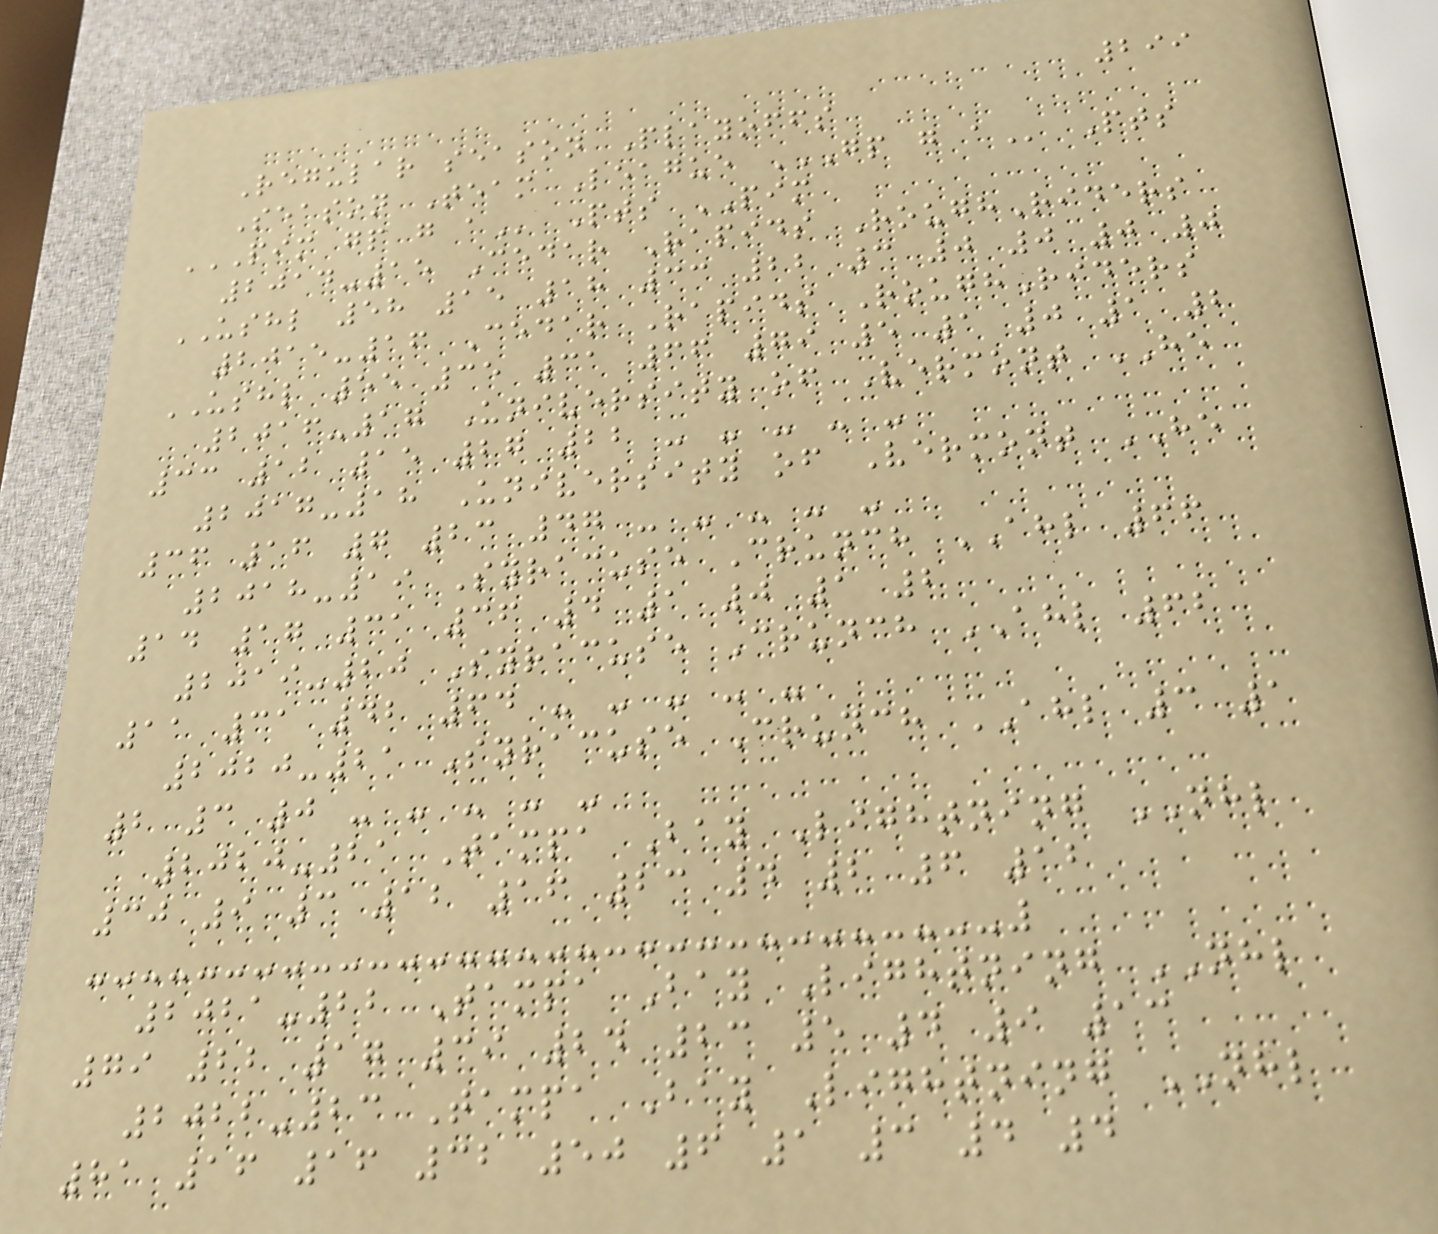299
Regular season Playoffs
Season Team League GP G A Pts
PIM GP G A Pts PIM
2014-15 Cedar Rapids RoughRiders
USHL 58 15 18 33 22 3 0 0 0 0
2015-16 Cedar Rapids RoughRiders
USHL 55 35 31 66 79 5 1 0 1 2
2016-17 University of Vermont HE
33 12 15 27 22 - - - - -
2017-18 University of Vermont HE
36 16 7 23 47 - - - - -
2018-19 Syracuse Crunch AHL 66
14 17 31 36 4 1 0 1 2
2019-20 Syracuse Crunch AHL 62
11 31 42 64 - - - - -
2020-21 Syracuse Crunch AHL 3 1
2 3 0 - - - - -
2020-21 Tampa Bay Lightning NHL
30 9 3 12 16 23 4 2 6 12
2021-22 Tampa Bay Lightning NHL
79 22 17 39 24 23 5 4 9 13
2022-23 Tampa Bay Lightning NHL
81 16 16 32 50 6 1 3 4 4
